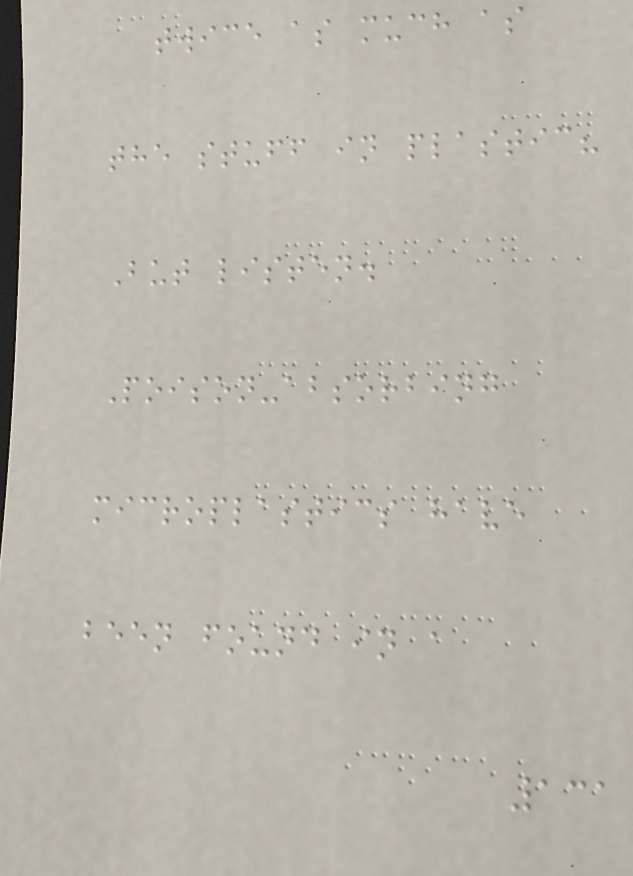twice as much as
the stuff in plastic?
But listen.
Poison-absorbing
microplastics have
been found in a
131
